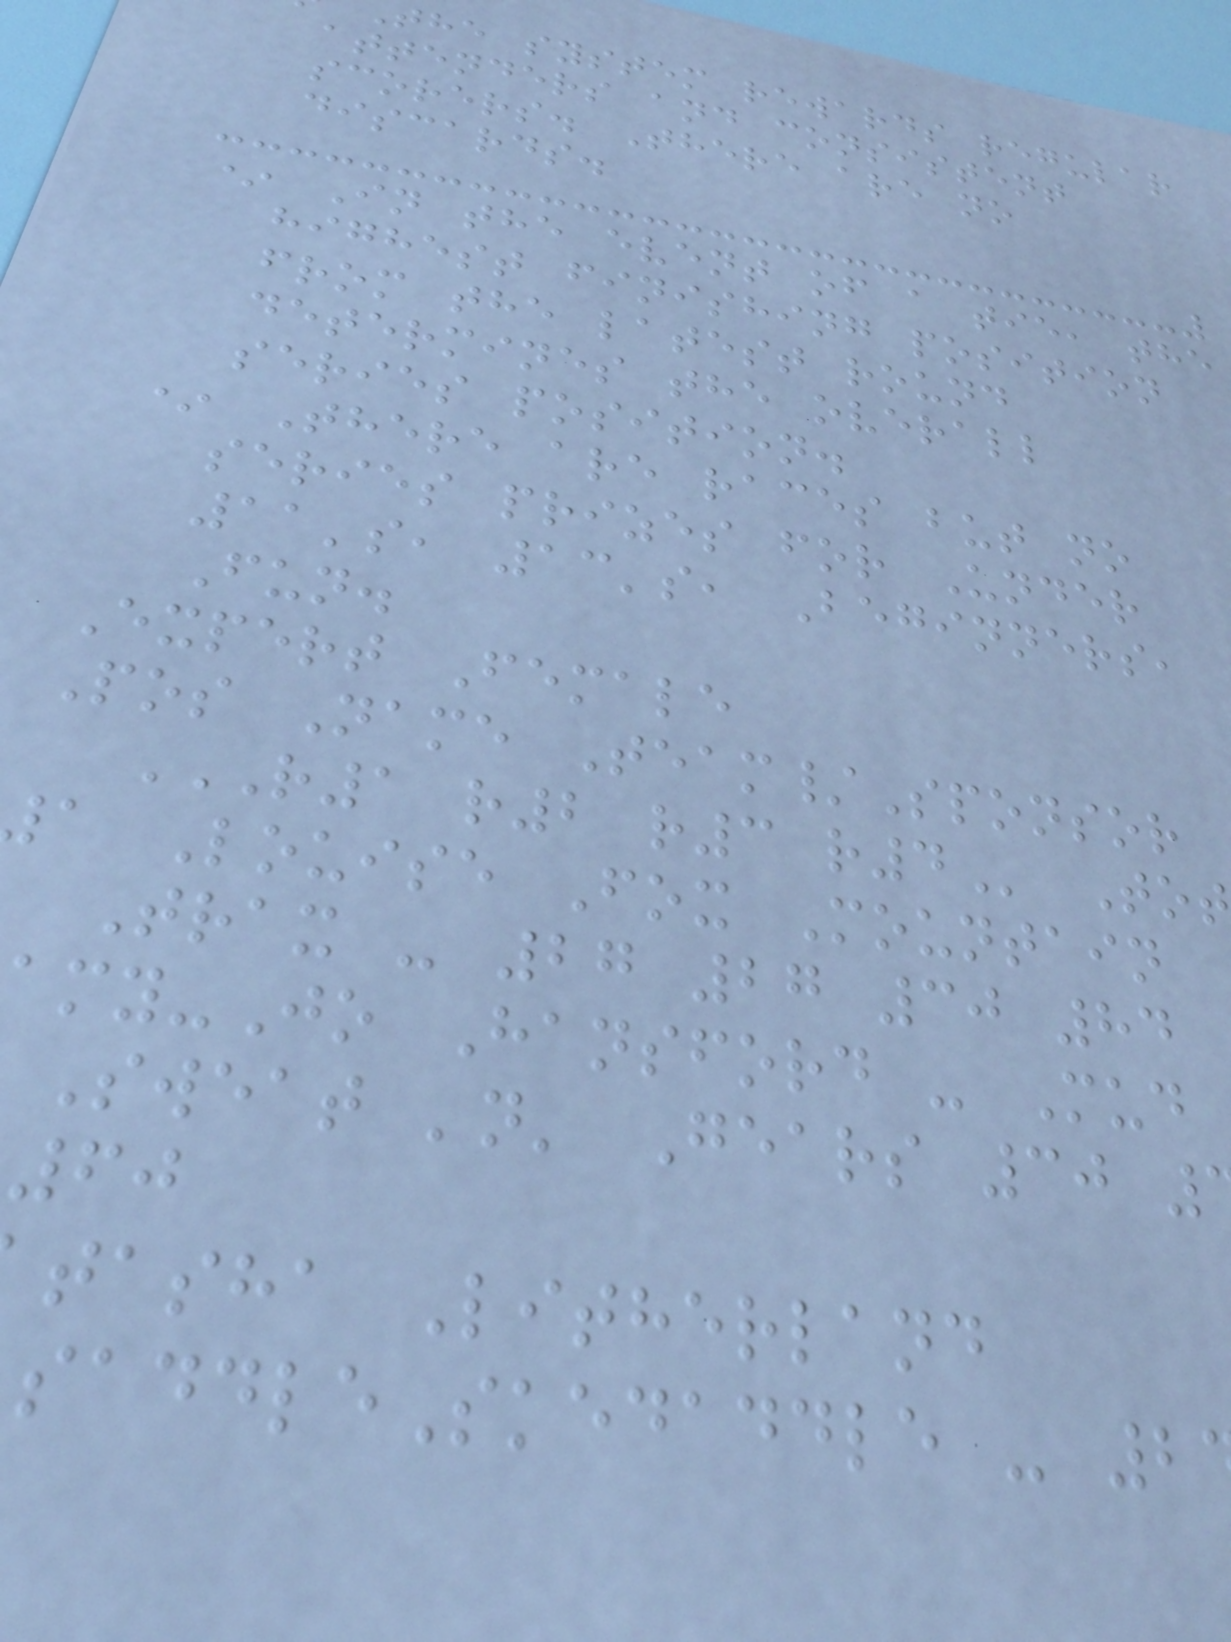the system rewards regular
attenders and consistent
scorers. There are no
discards.
* In the event of a tie, the
highest finishing position
from the latest round
determines the overall
series position.
* There are races but no
series prizes for Under
11's, 13's, Beginners,
Fun.
Expert Female
Pos Name Team/Sponsor
R1 R2 R3 R4 To
a Louise Fox Mountain
Trax - 27 27 30 84
my-Jo Hansford - Mud
Sweat 'n' Gears 30
60
tasha Litherland
addleSkedaddle - 2
